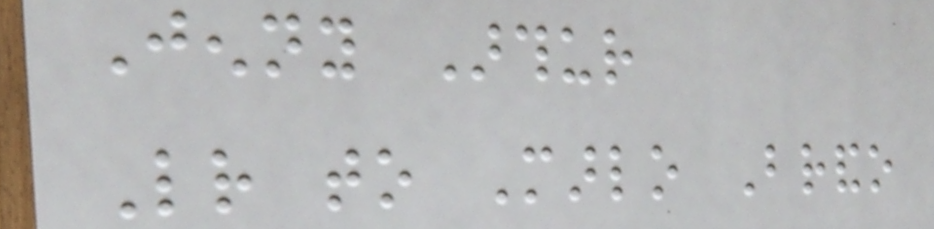Jenny Arthur
Letter to Marlo Brando
